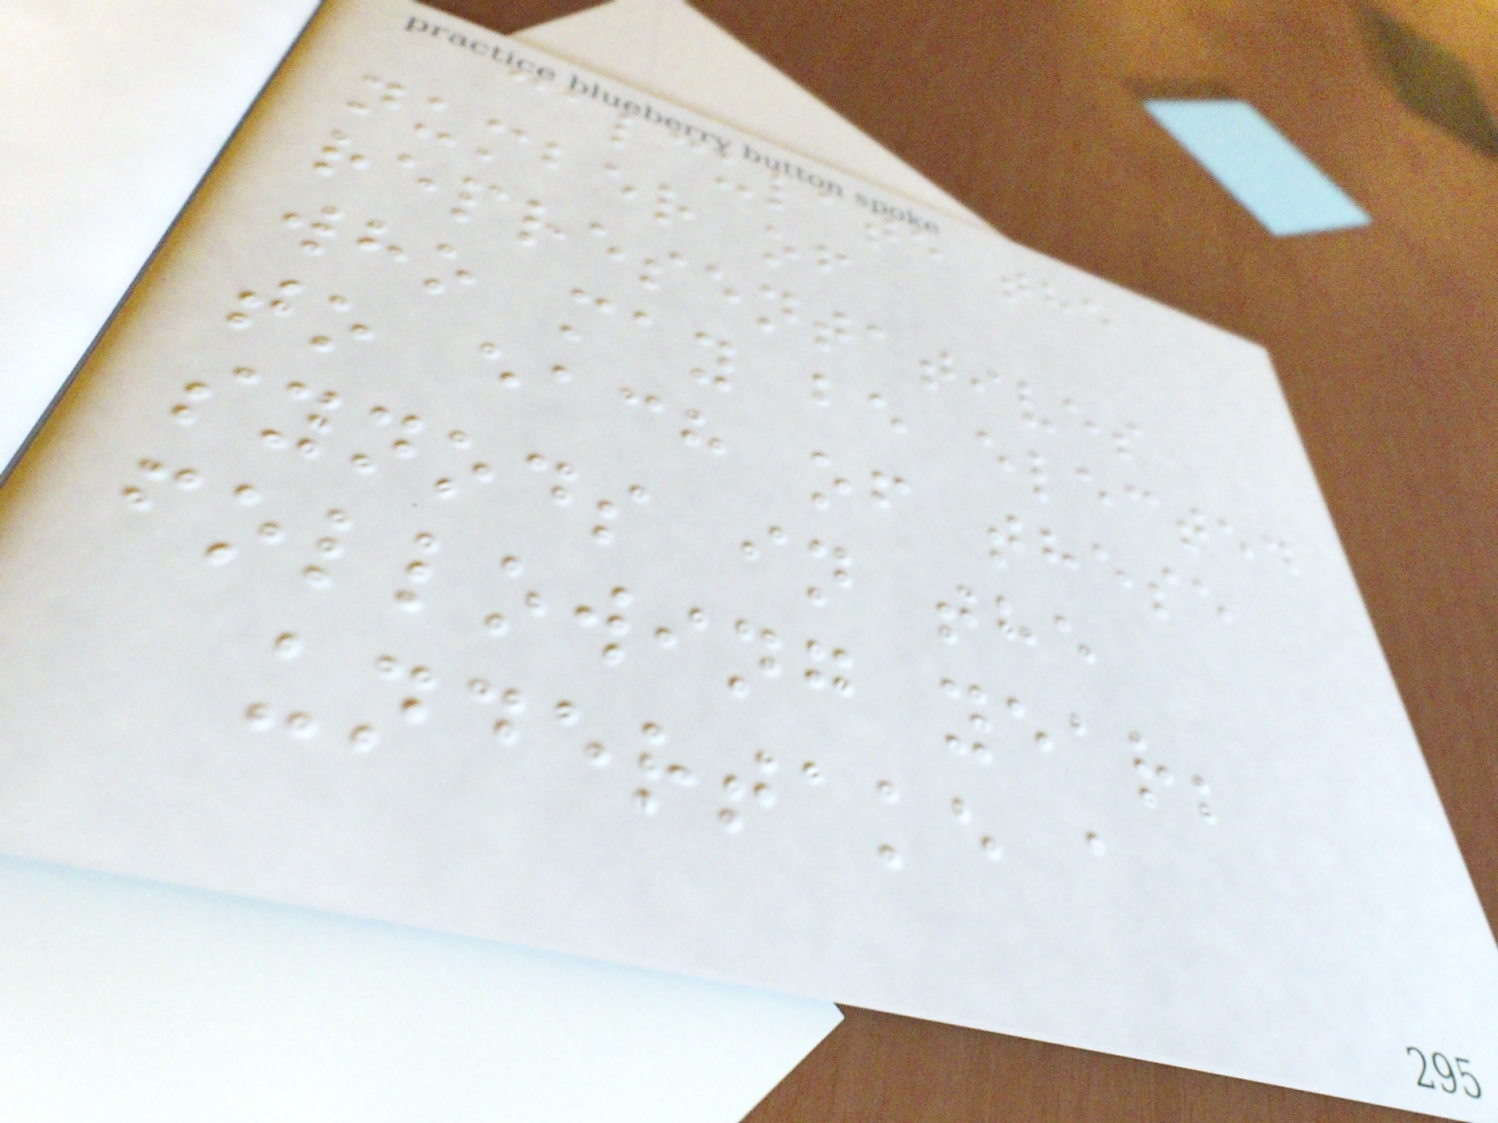calculate the
number of
representatives
who may be elected
to each of these
synods in the
following year;
undertake a
